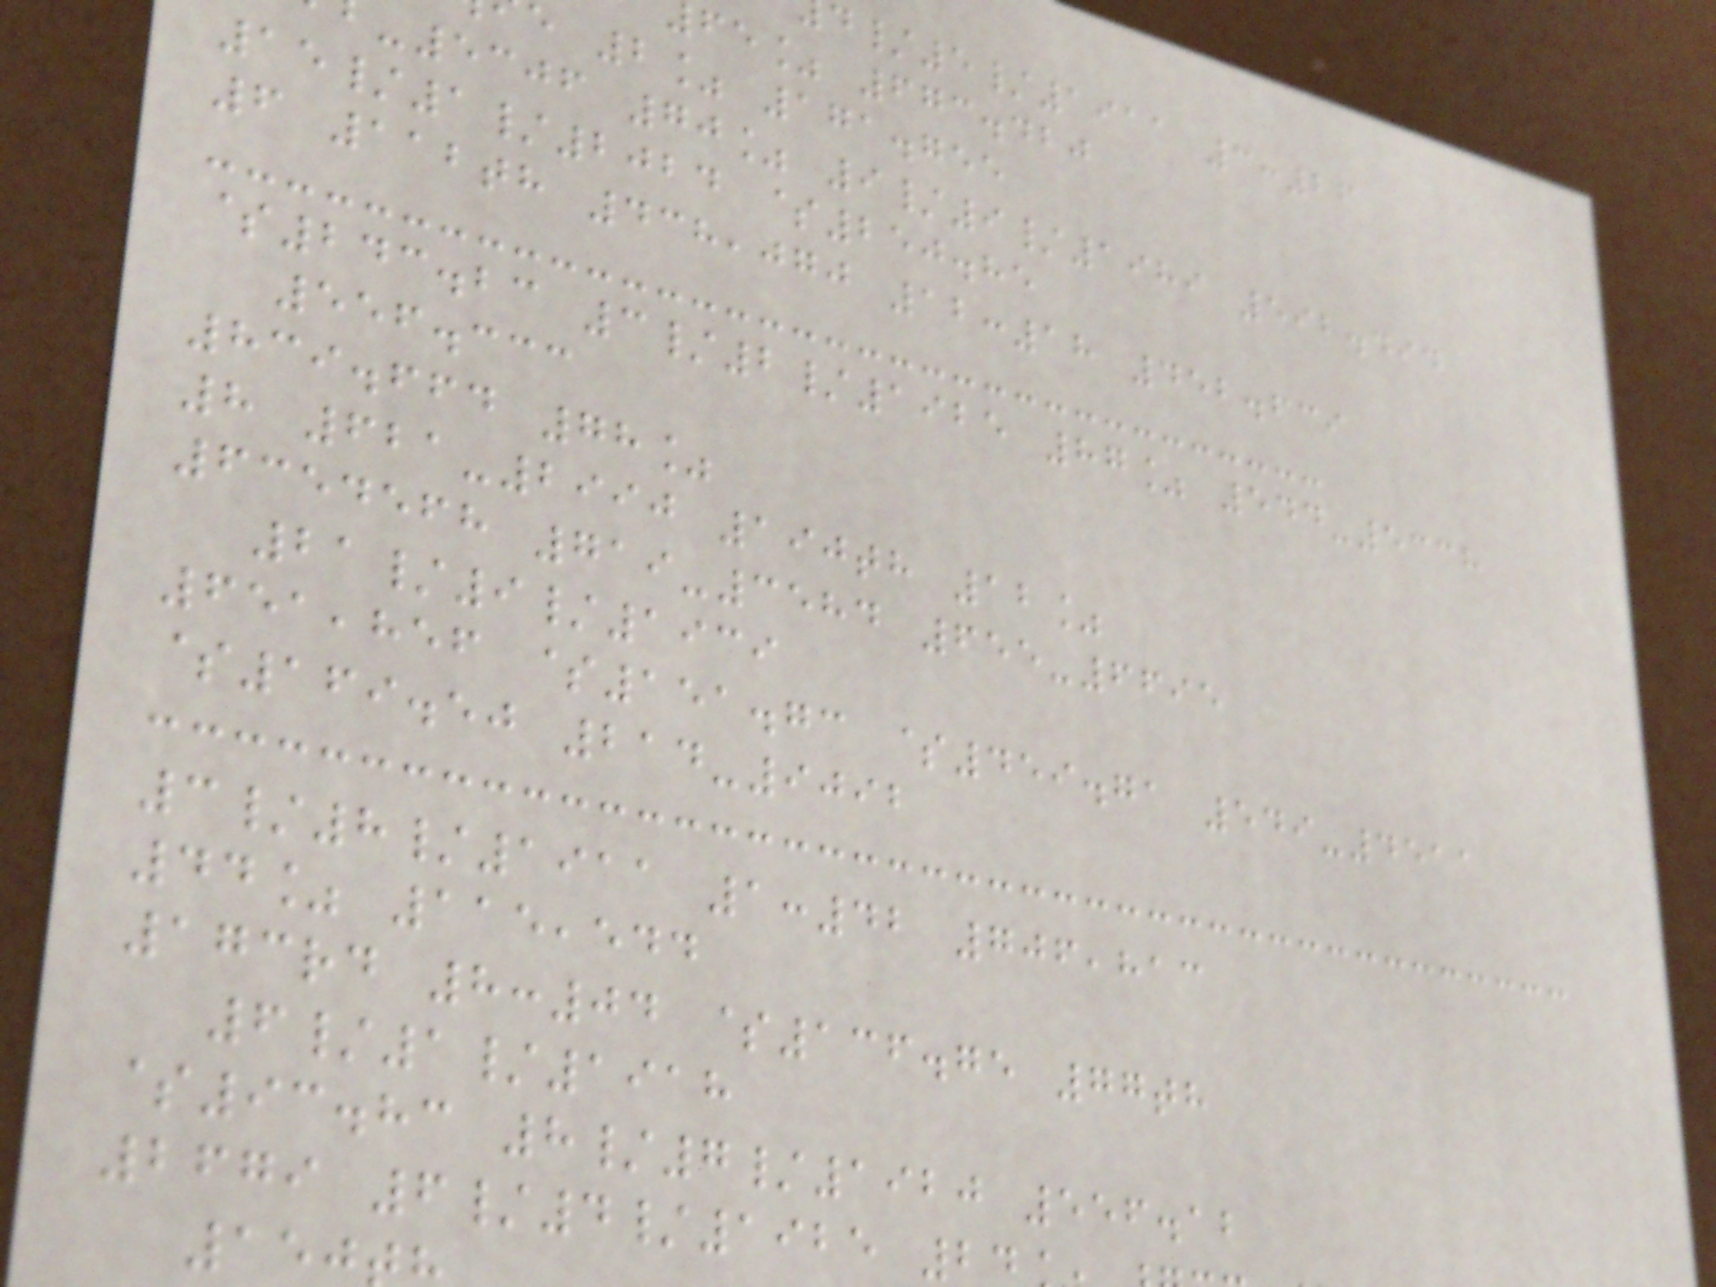/5/1911 3:26
fe% 673.420
e 2% 171.755
-5306 70% 9/9/1989 592.494
15/1/2024 $250.85
6 112th 438,070 12:18 452.639
$243.23 3/2/1925 87% 544-5338
556.333
839.664 78%
8 621-2990 190th 12%
6354568 719-3584 655-6695
21/9/1939
651,856 $151.73 $459.71 549-4511
$169.50 214-9092
3/8/1911 1:42 706,813
44% 115,544
173rd 8:04 $136.75 77th
6/1/1918
$93.83 8/7/1920 556.12
2679 6/4/1925 2
150
